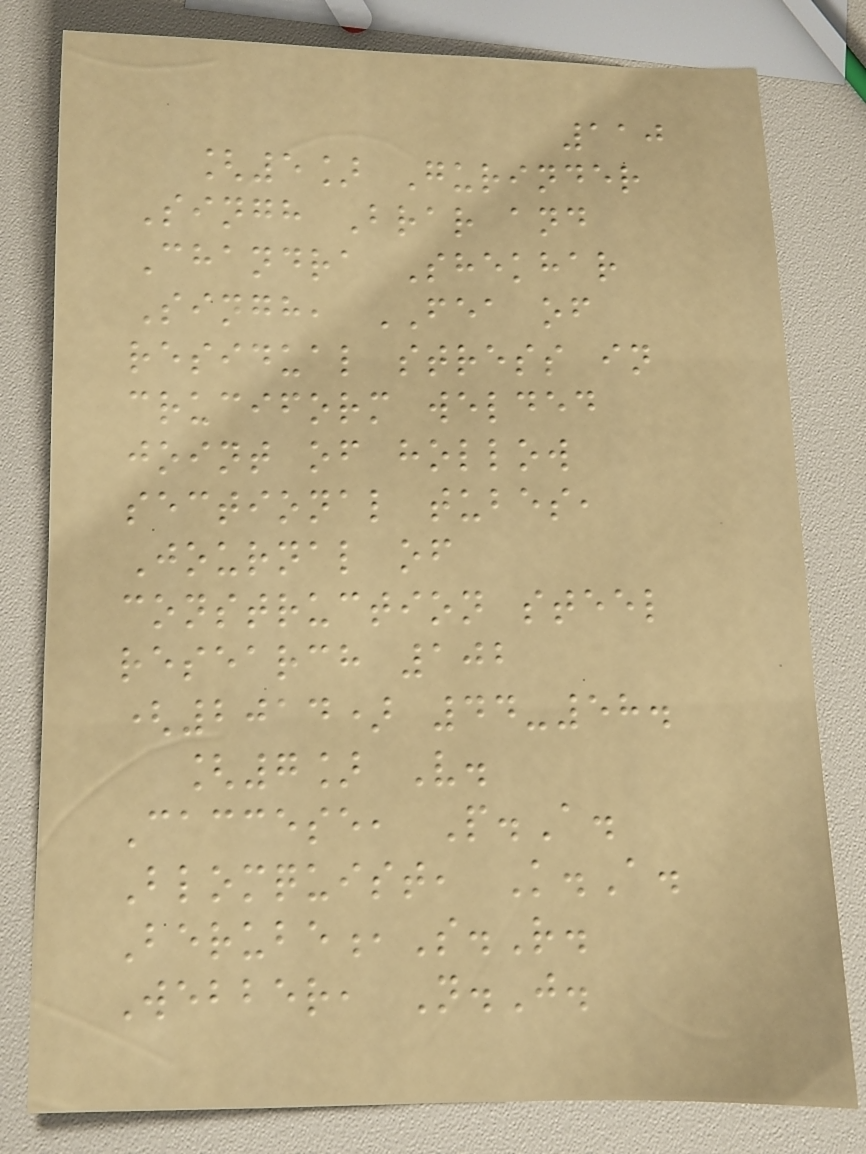110
[5] Gurinder
Singh Brar and
Chandra Shekhar
Singh, FEA of
residual stress in
cruciform welded
joint of hollow
sectional tubes,
Journal of
construction steel
research 102
(2014) 44-58.
[7] V.
Caccese, P.A.
Blomquist, K.A.
Berube,S.R.
Webber, N.J.
